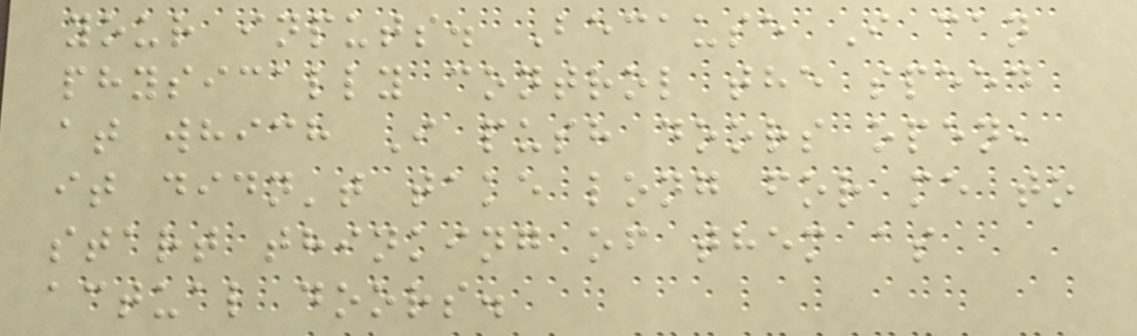your inputs. Because I can
physically control the speed
at which I push doors open,
it didn't take long for me to
start thinking of them as
actual doors.
